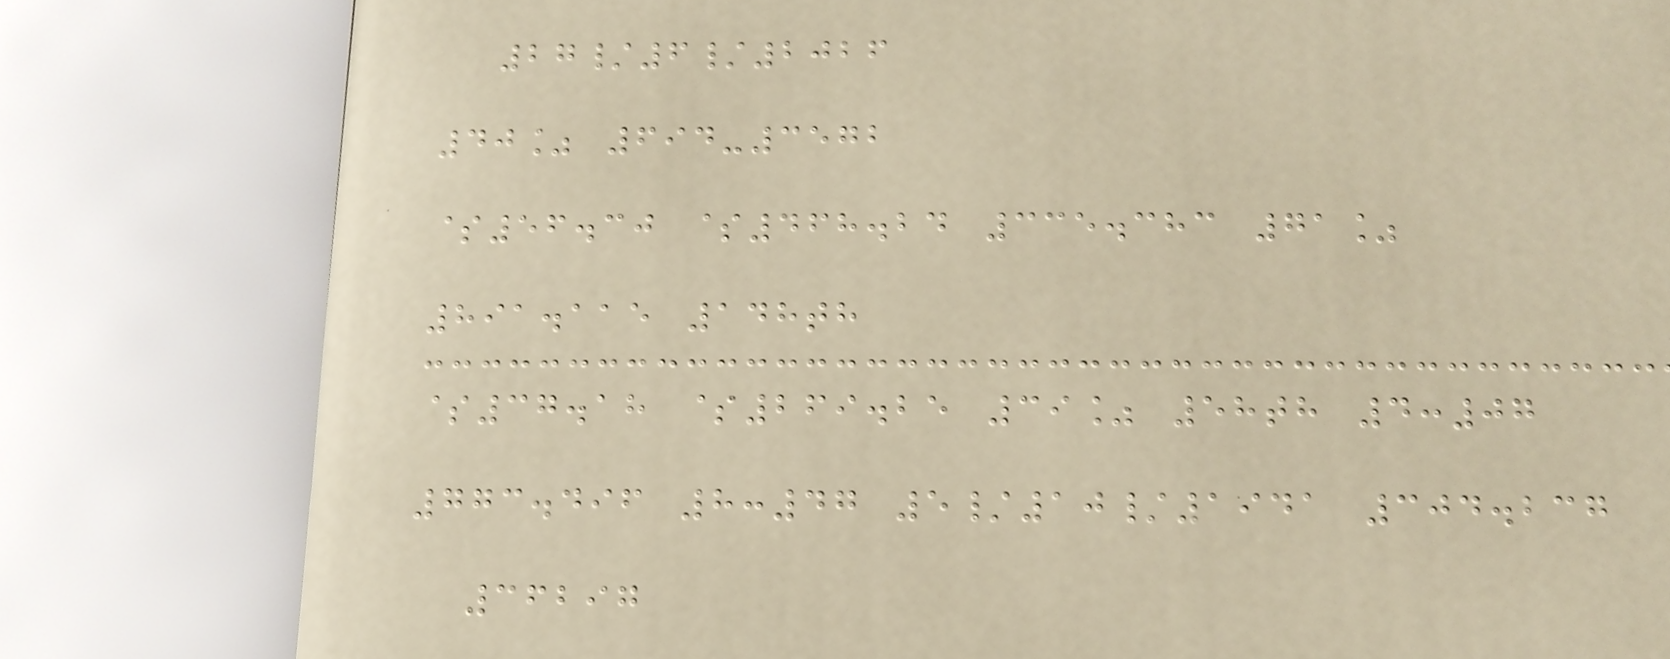27/6/2026
40% 694-3572
$56.30 $468.24 335.383 71%
891.115 148th
$37.18 $269.25 39% 58th 4:07
773.496 8:47 5/10/1941 304.237
36297
